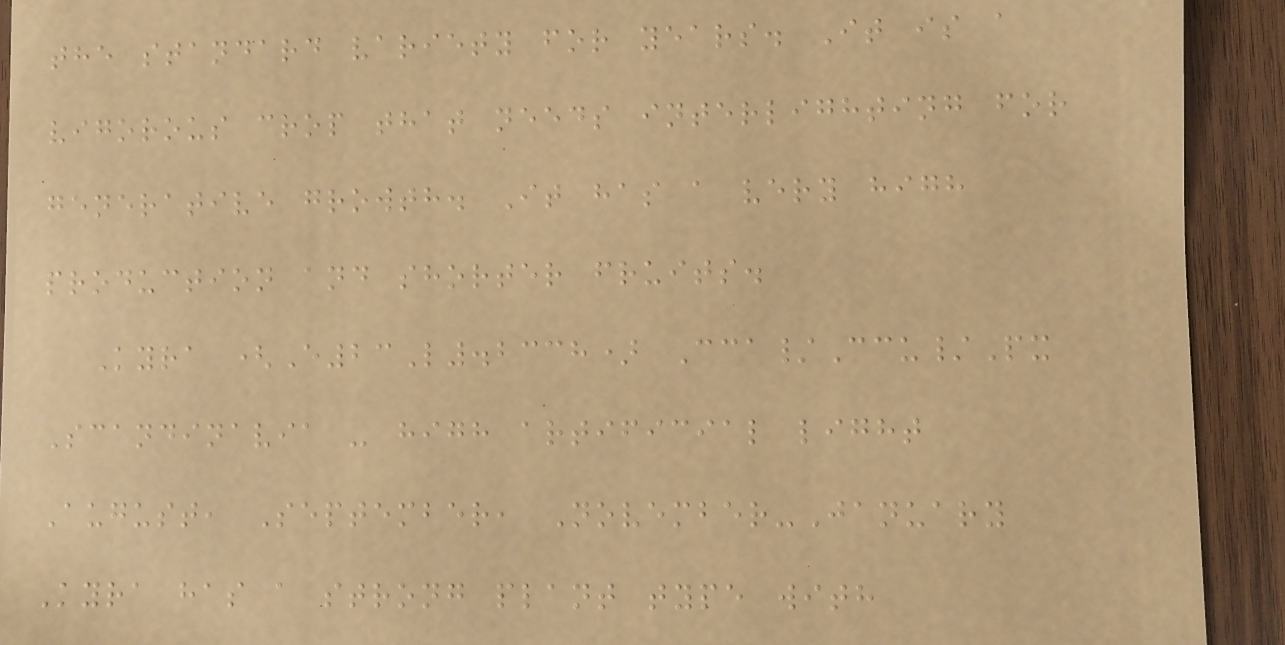the standard variety for years. It is a
vigorous crop that needs interlighting for
generative growth. It has a very high
production and shorter fruits.
Kyra (E23L.2338) Cca/Ccu/Px
Scandinavia - high artificial light
August, September, November-January
Kyra has a strong plant type with
